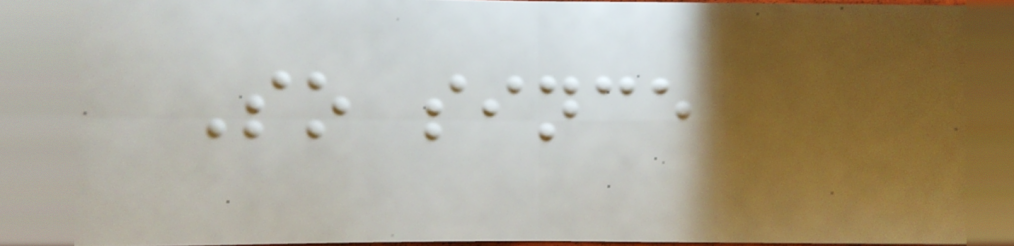So since
